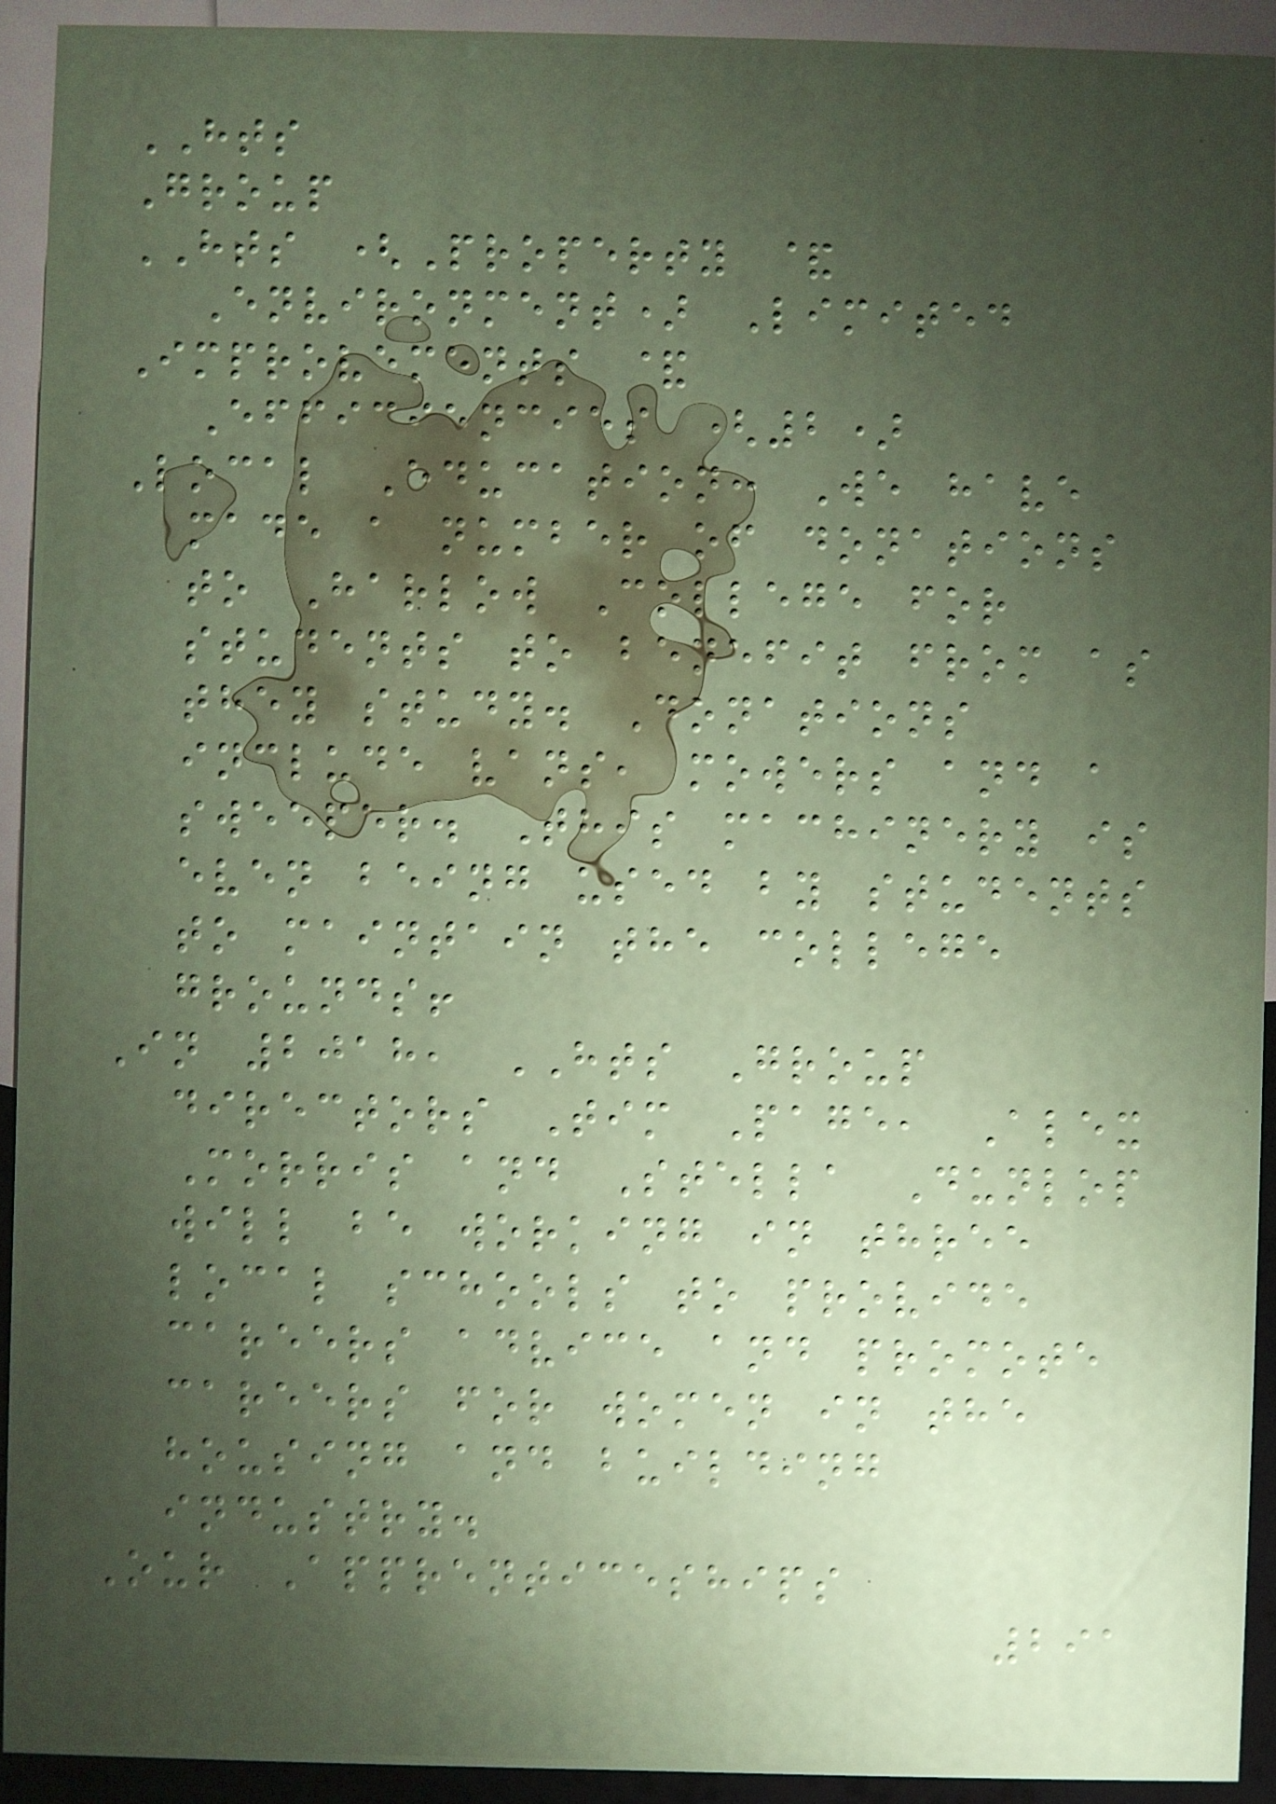HTS
Group
HTS (Property &
Environment) Limited
Improvements &
Efficiencies (2)
Local Education: We have
made a number of donations
to Harlow College for
students to benefit from as
they study. Donations
include vans, mowers and a
sweeper. This machinery is
even being used by students
to maintain the college
grounds!
In 2018, HTS Group
directors Tim Page, Alex
Morris and Stella Dunlop
will be working in three
local schools to provide
careers advice and promote
careers for women in the
housing and building
industry.
Our Apprenticeships
291
